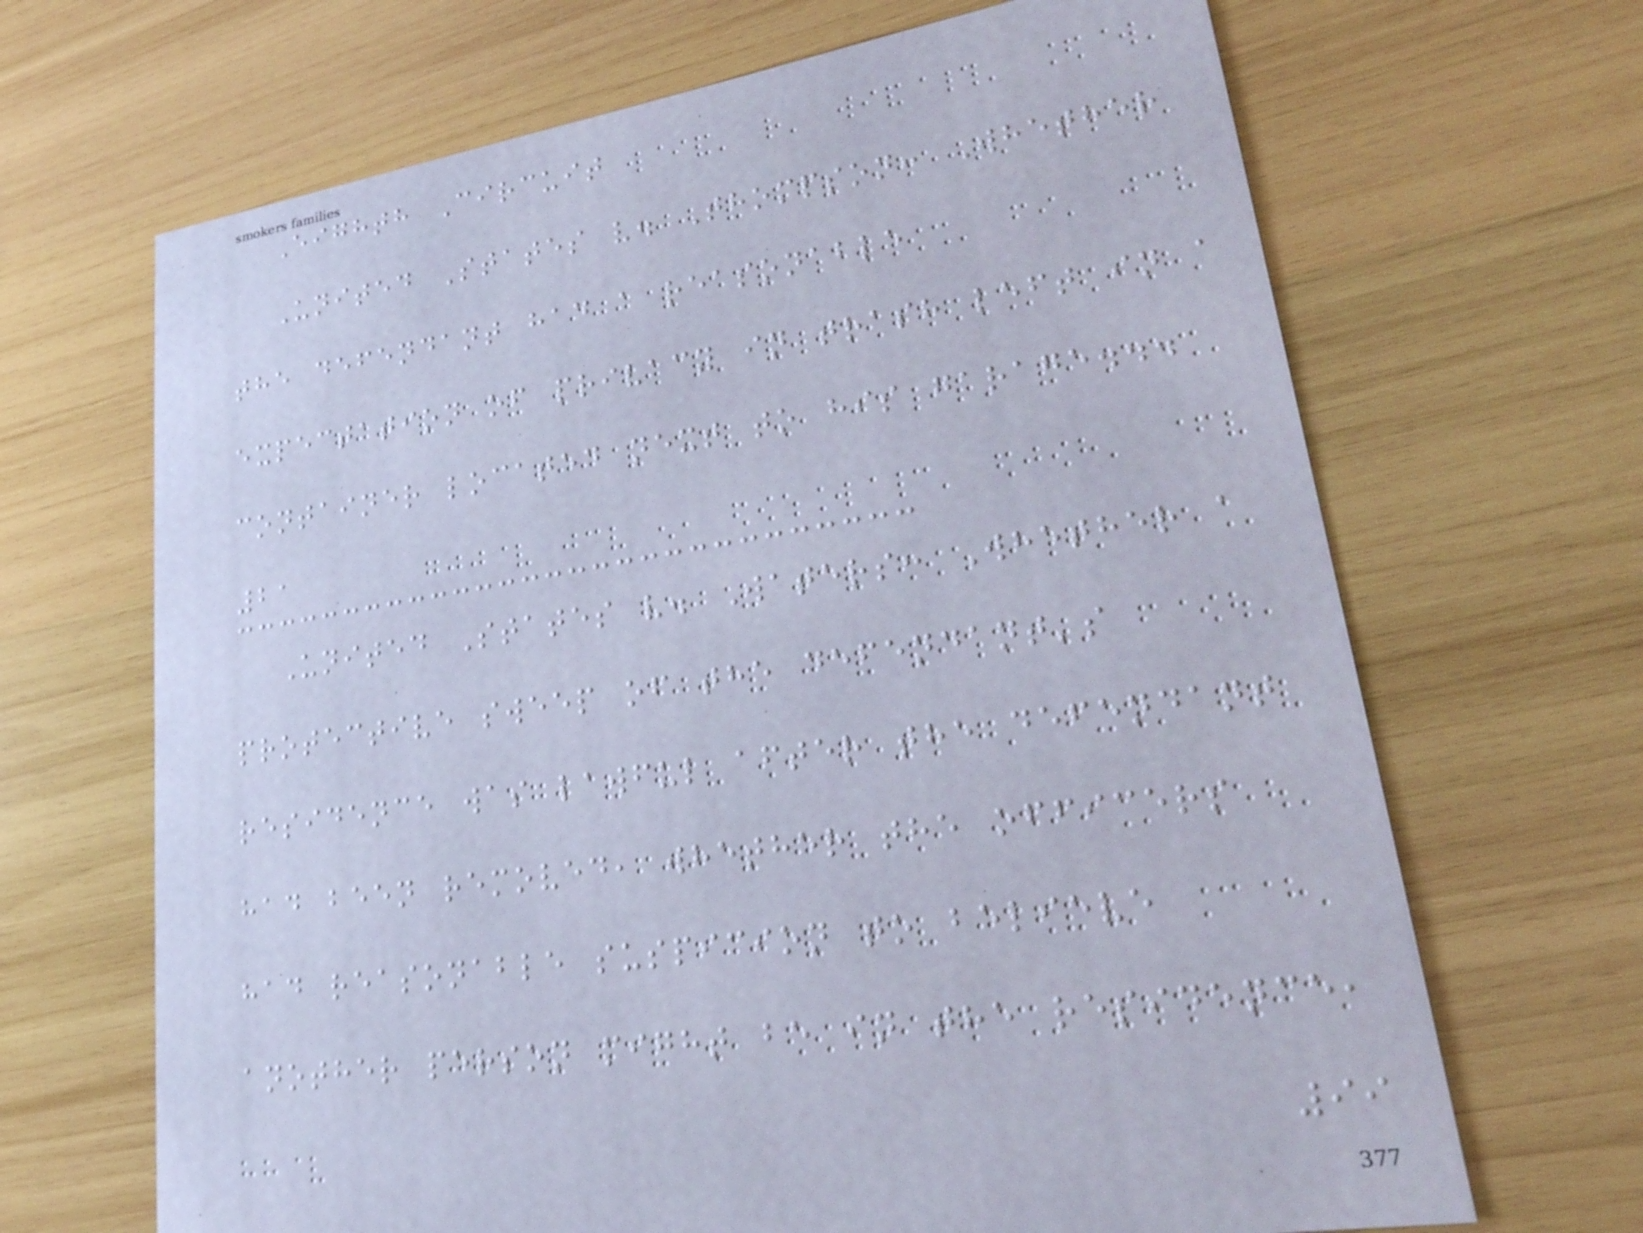Eighth Circuit
United States v. Thompson: Whether
the defendant had a reasonable
expectation of privacy in trash left in a
container located next to his garage...
21
United States v. Waters: Whether a
protective sweep of the defendant's
residence was lawful after the defendant
had been removed, whether the officers
had reasonable suspicion to believe
another person might be in the residence,
99
